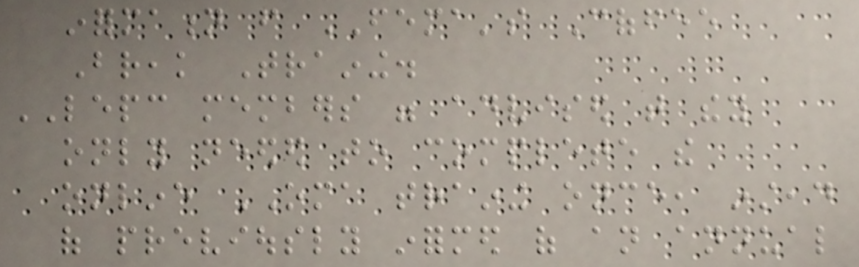information from FEMA's Coffee
Break Training.
LEPC members were advised that they
only needed to complete the
online OMA training once, instead
of previously informed of an annual
